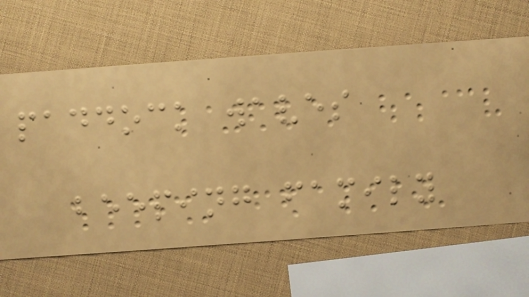paddock waves
beeping family
